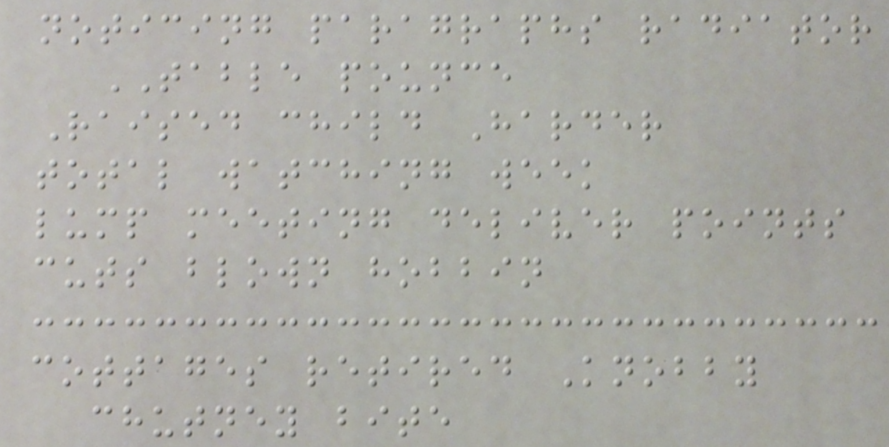noticing paragraphs radiator
TABLE pounce
Raised child Harder
total watching week
lump meeting deliver points
cuts blown hobbin
cottages retired Knobby
chutney bite
